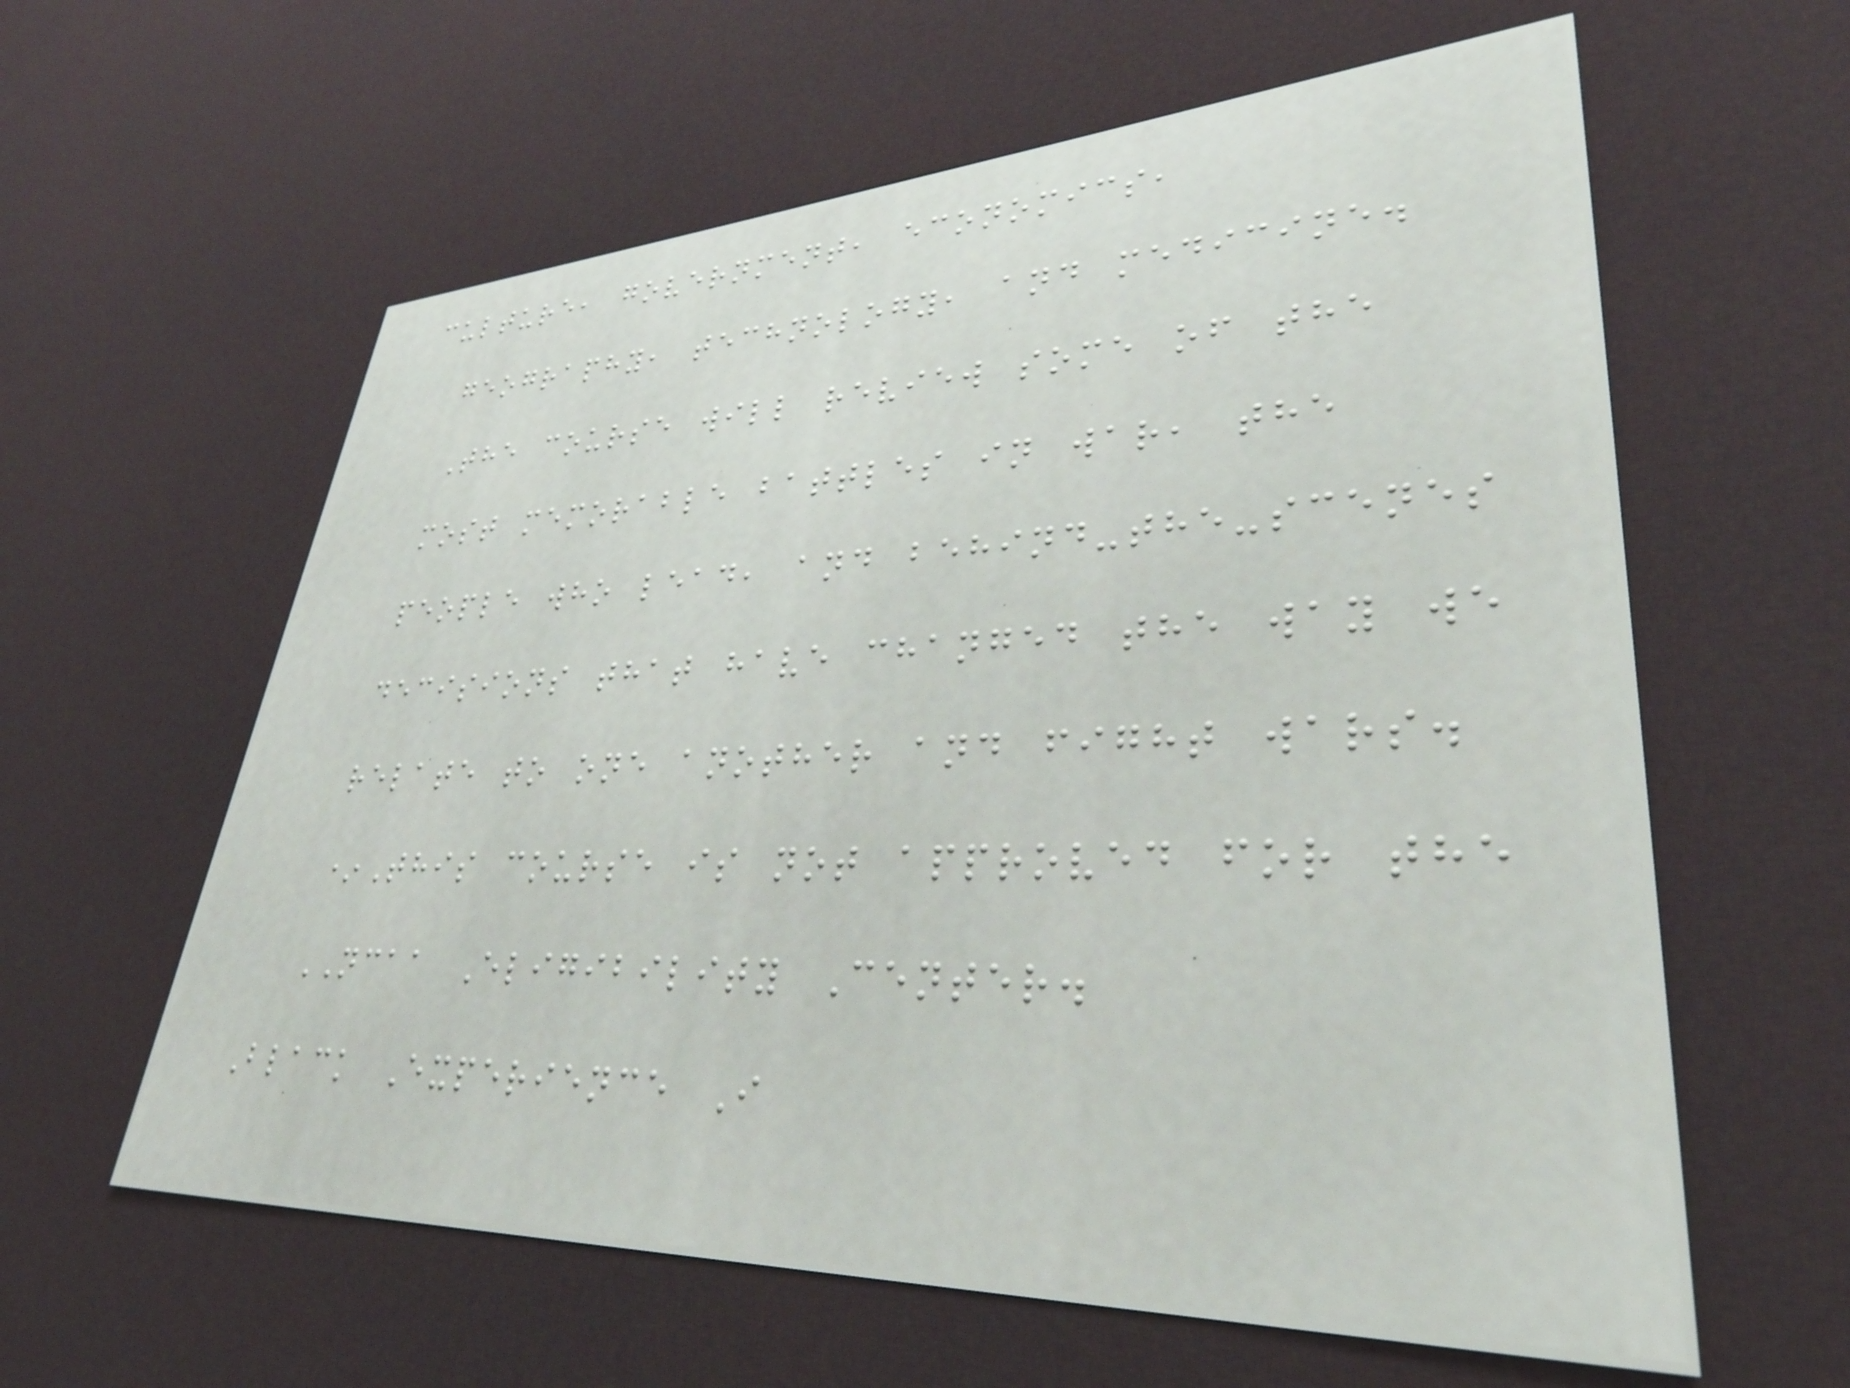culture, government, economics,
geography, technology, and medicine.
The course will review some of the
most memorable battles in war, the
people who lead, and behind-the-scenes
decisions that have changed the way we
relate to one another and fight wars.
*This course is not approved for the
NCAA Eligibility Center.
Black Experience I
